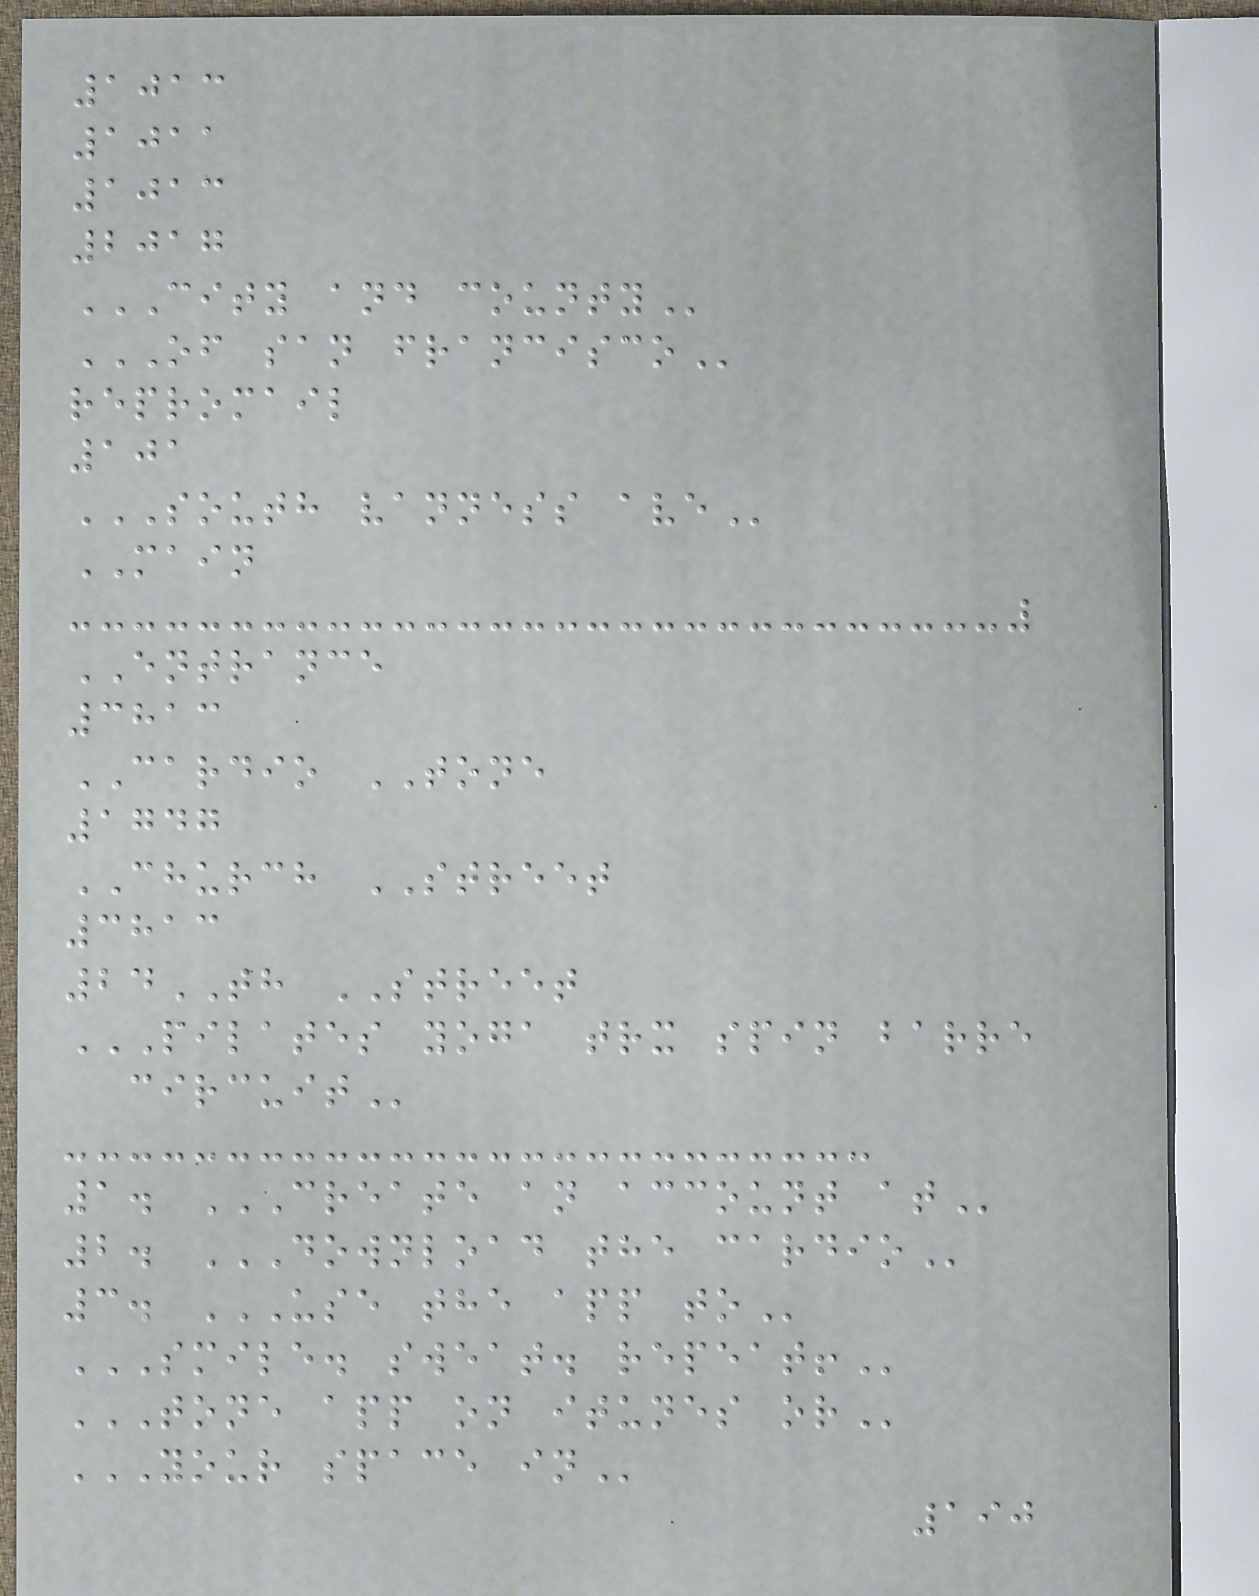1013
1011
1013
2017
CITY AND COUNTY
OF SAN FRANCISCO
repromail
101
SOUTH VANNESS AVE
MAIN
ENTRANCE
3813
CARDIO TONE
1747
CHURCH STREET
3813
24TH STREET
PILATES YOGA TRX SPIN BARRE
CIRCUIT
1. CREATE AN ACCOUNT AT
2. DOWNLOAD THE CARDIO
3. USE THE APP TO
SMILE. SWEAT. REPEAT!
TONE APP ON ITUNES OR
YOUR SPACE IN
190
